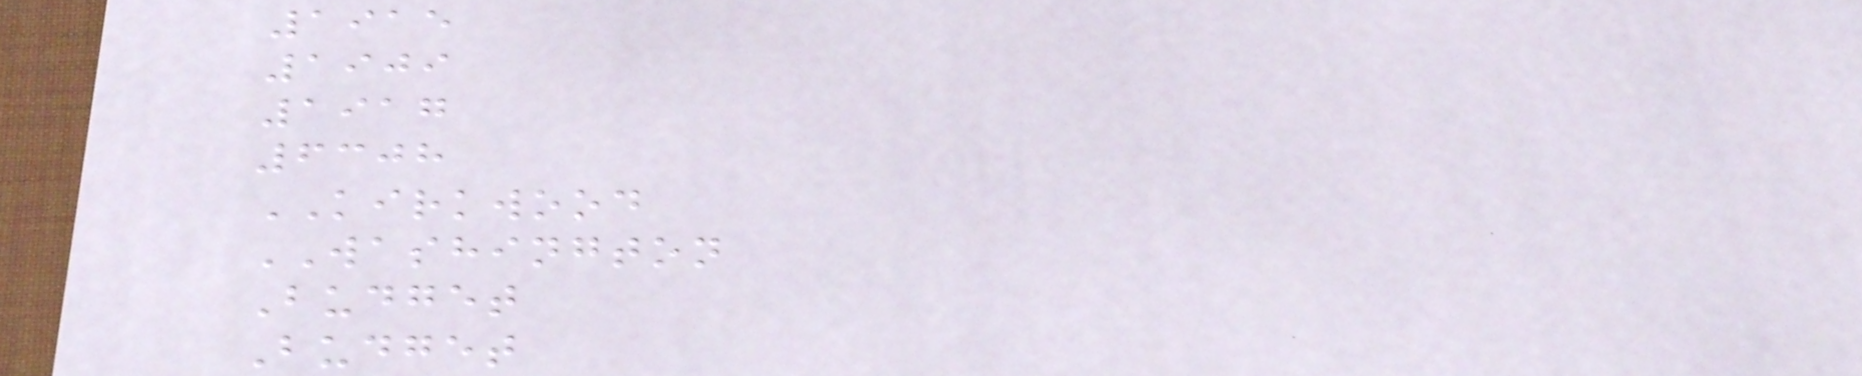1915
1909
1917
6308
KIRKWOOD
WASHINGTON
Budget
Budget
